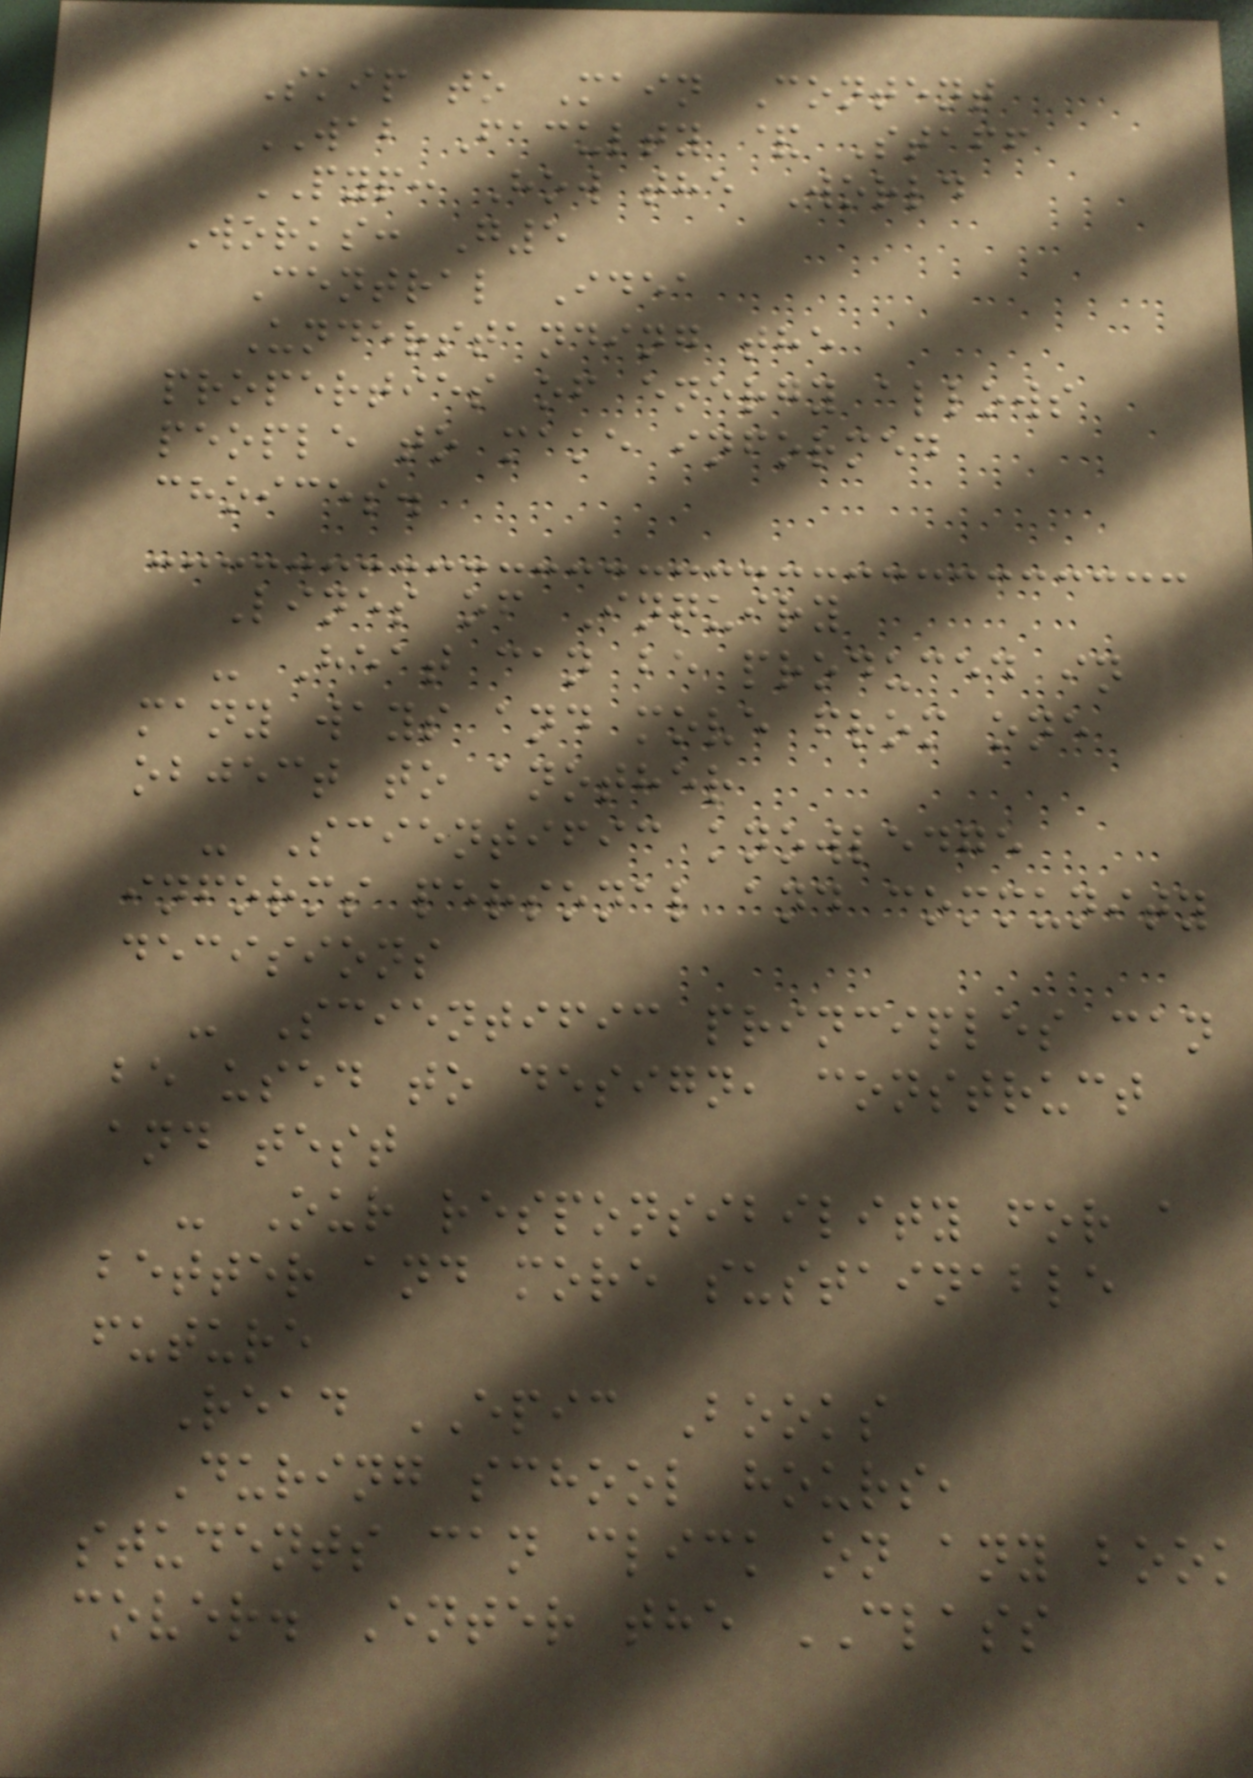Skip to Main Content
WAB Faculty & Staff
PYP: How the World
Works: G5
Central Idea
Understanding the
properties of energy allows
people to make informed
choices.
Lines of Inquiry
- Heat can be produced in
many ways and move from one
object to another
- Scientific knowledge
informs personal and community
decisions
- Scientific principles can
be used to design, construct
and test
- Our responsibility for a
better and more sustainable
future
Read EPIC Books
During school hours,
students can click on any book
cover. Enter the CLASS
